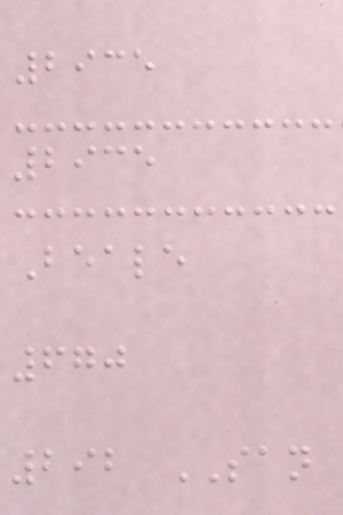2935
2935
Beale
670
292 SAN
